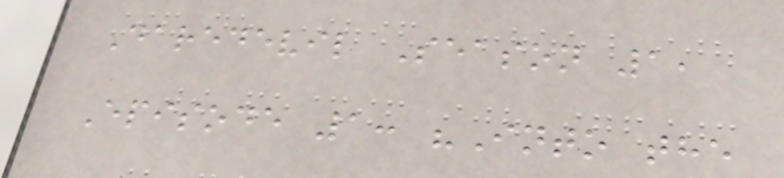Daredevil Season 1,
Episode 1: "Into the
